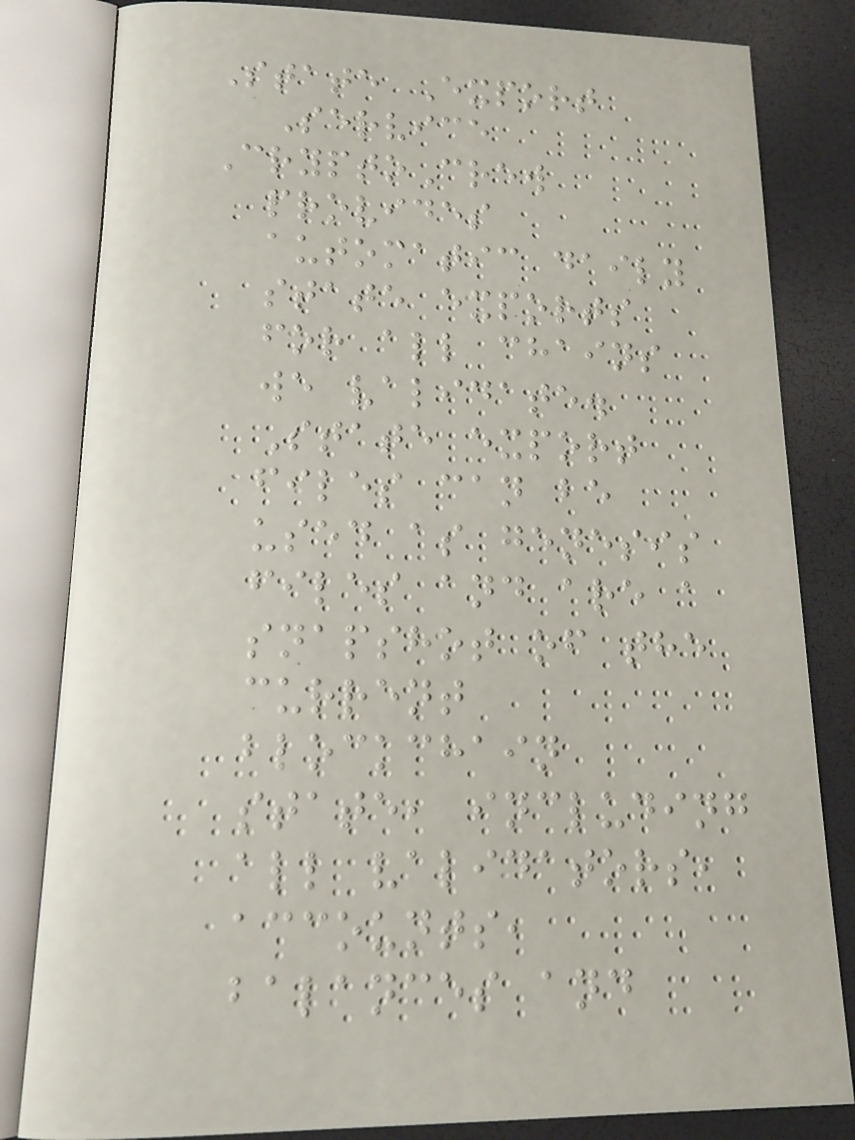State Export
Service
CryptoCrew
provides
automatic daily
state exports
for all chains
we validate.
State export
files can be
used as genesis
files and are a
snapshot of the
current
blockchain
state, including
all validators,
accounts,
balances and
